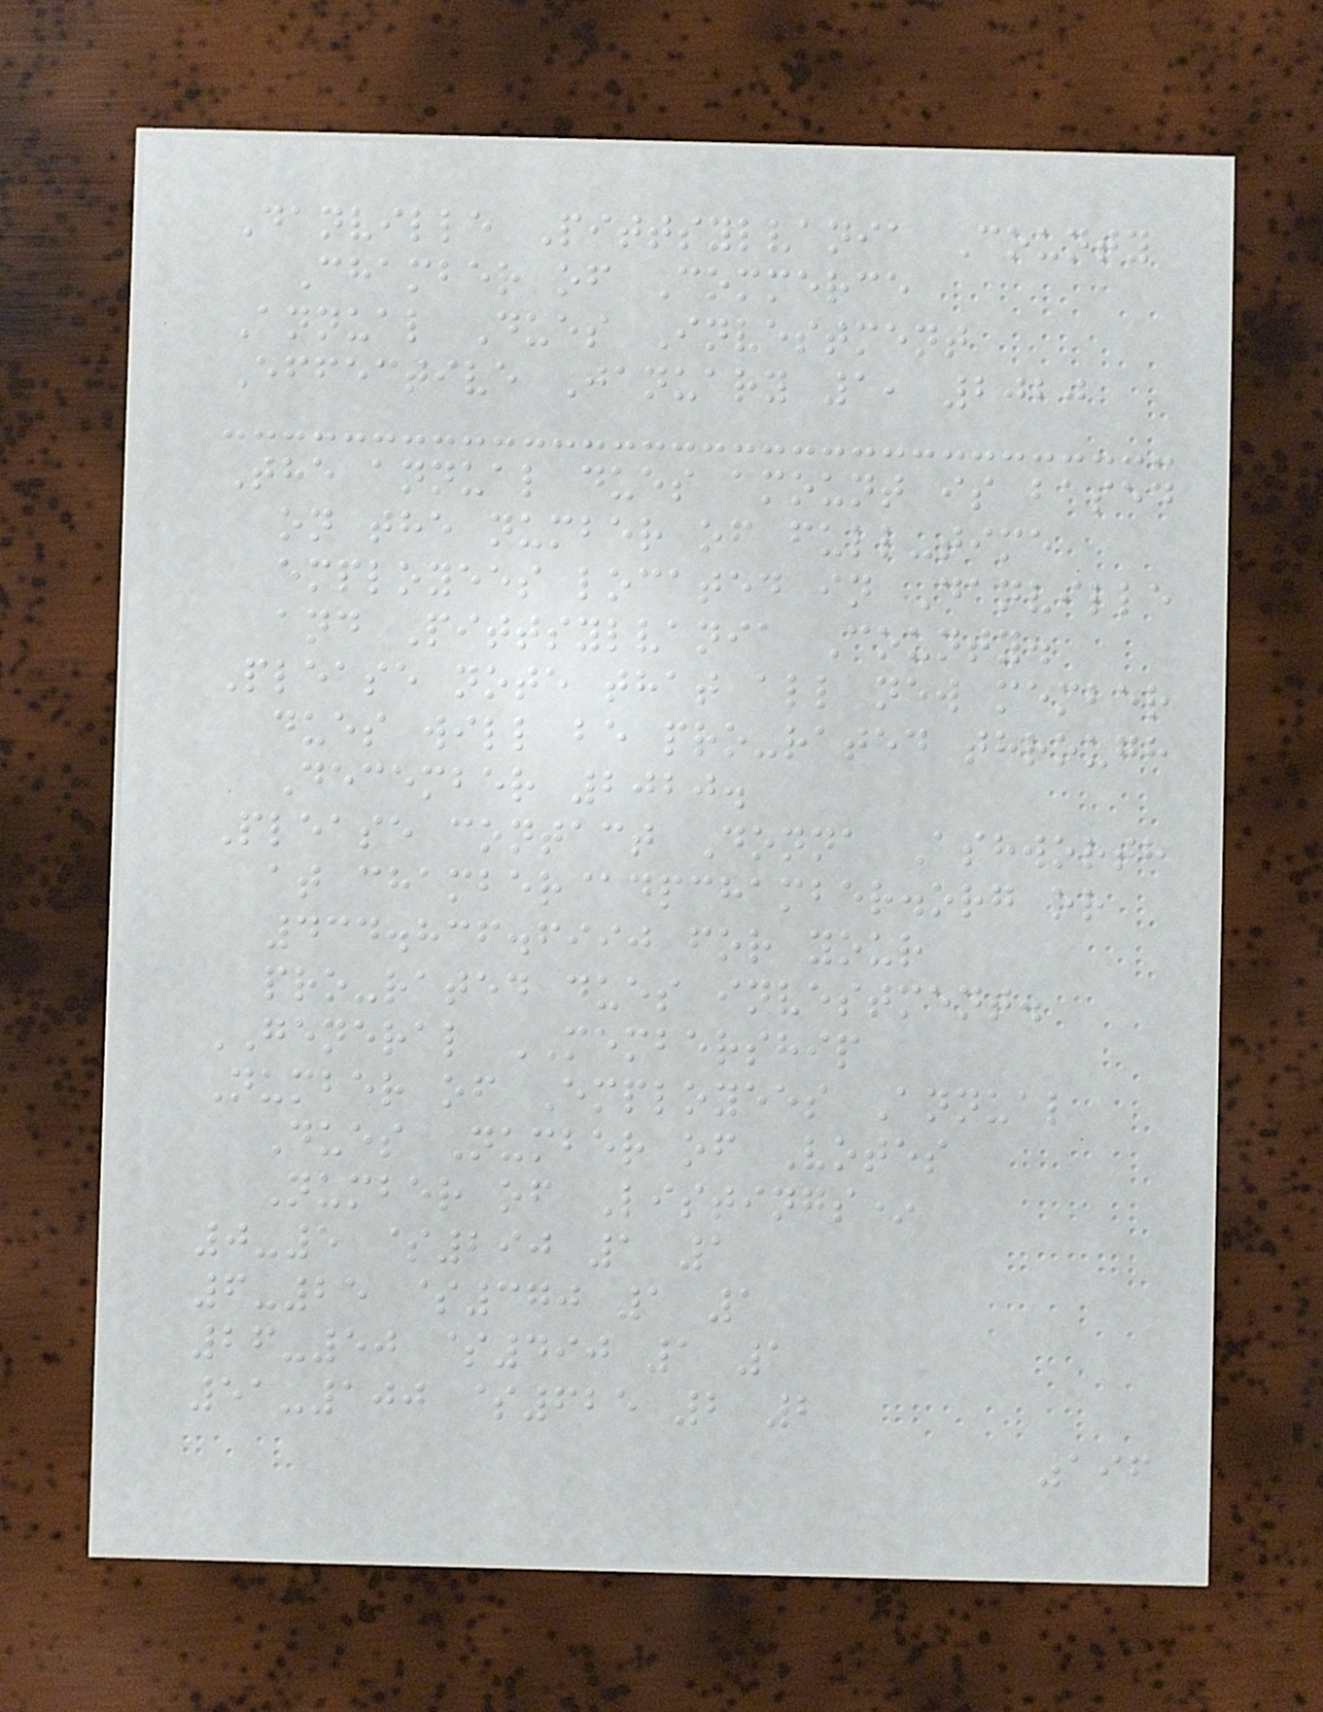Danville Pittsylvania County
Chamber of Commerce
Annual Dues Investment
Effective January 1, 2020
The annual dues amount is based
on the number of full-time
employees located in Danville
and Pittsylvania County.
Please note that all new member
dues will be pro-rated through
December 2020.
Please contact Donna Ashworth
at chamber@dpchamber.org or
434.836.6990 for your
pro-rated dues investment.
GENERAL MEMBERSHIP
Number of Employees Annual
Dues Number of Votes
Number of Listings*
0-5 $290 1 1
6-25 $370 1 1
26-50 $490 1 1
51-100 $625 2 2
196
